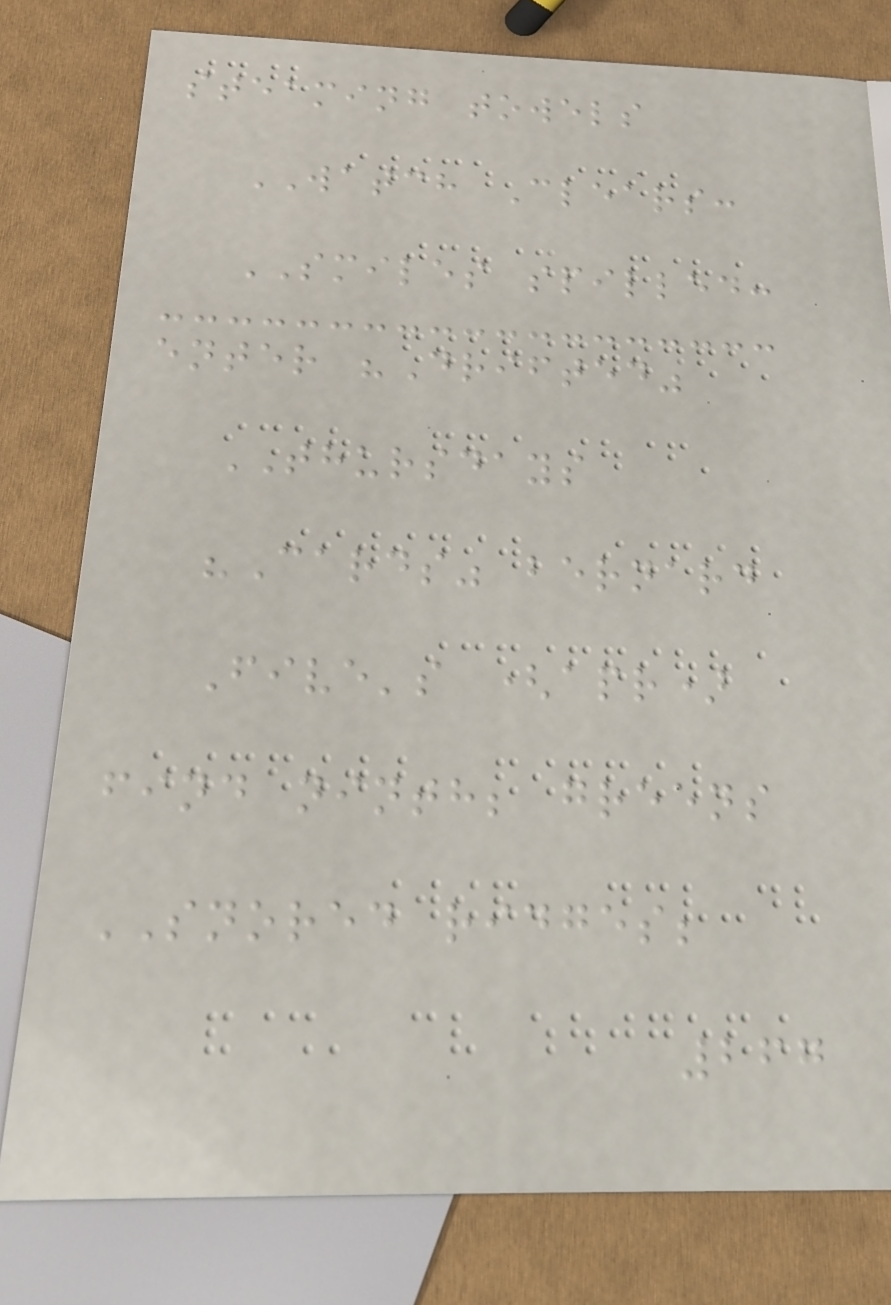steaming towels
WATCH Clears:
SMILES spilled:
enter "Drifted"
THURSDAYS
"Cards" bernard
Five's (apr)
find ninth; greens
SNORED ridges;
267
